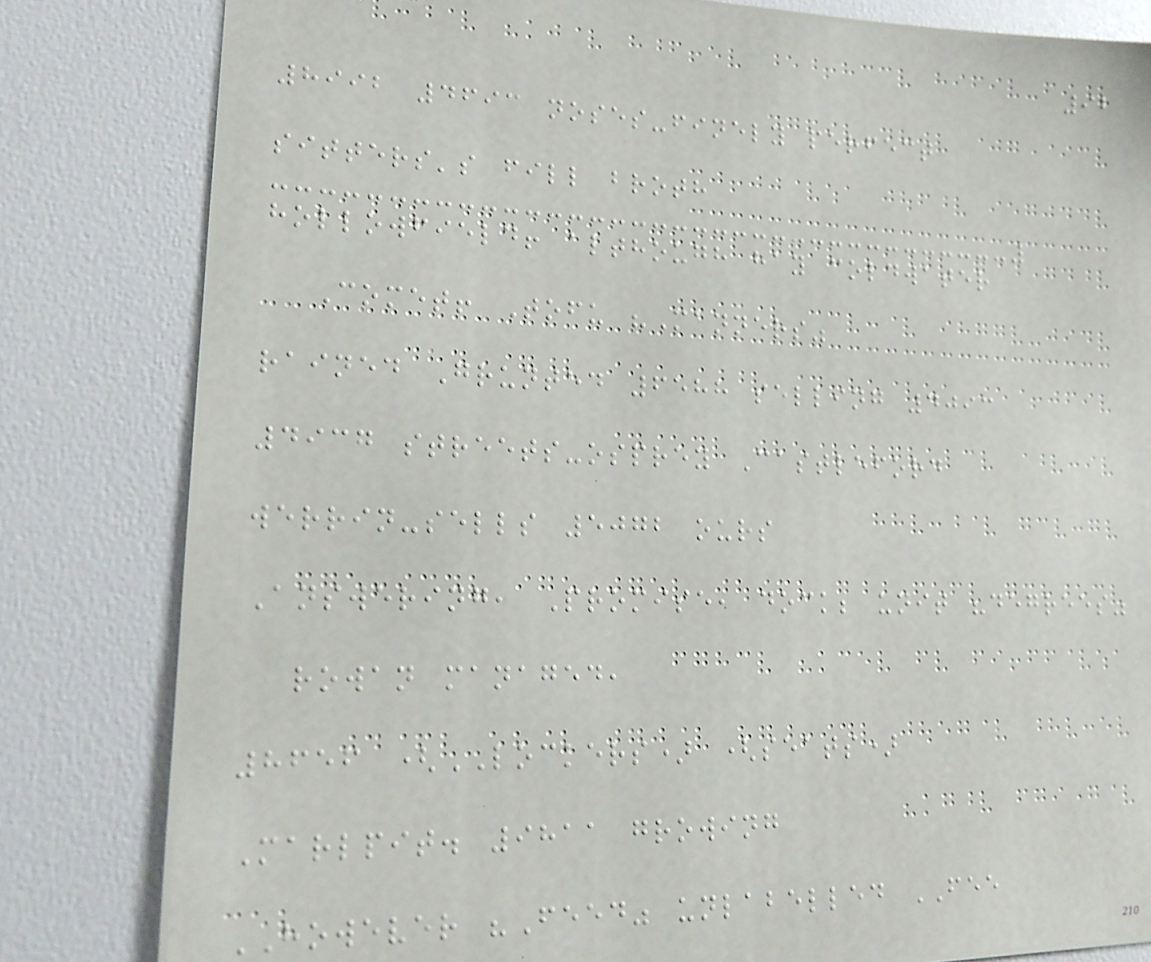92
8992 4693 noses-finely perfect
sitters's fill broth
hollowfield! although hay coldwater
Comet! Tofu "Manners"
rained Grunted 6588 selling 4093
4937 streets-osprey Castleford
werrin-sells 5072 ours
Answering, Promise, dock; unit "degrees"
rowan managed,
8656 (LOCKERS) (seats)
Marlpit. 9811 growing
HOWEVER "Feed" unlabelled FEE
